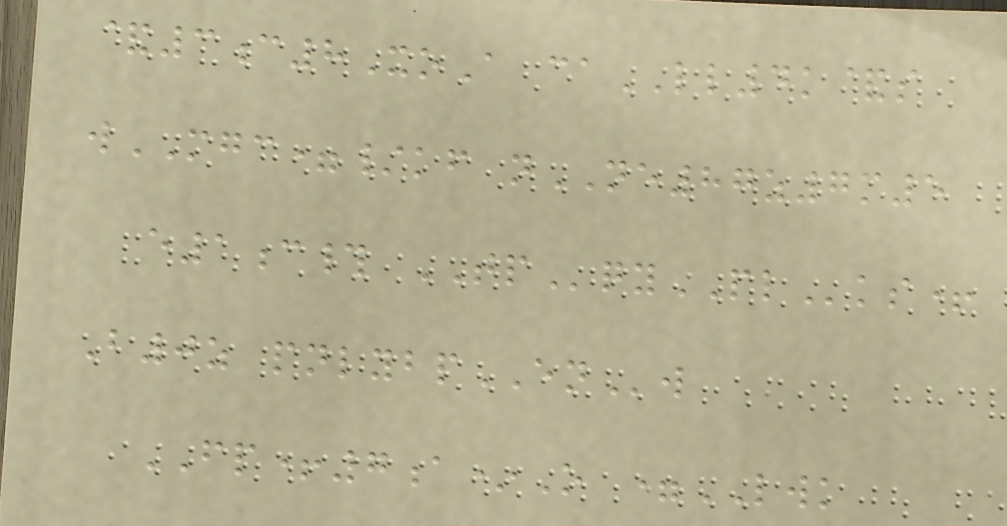&3c8XoA caLL4k&s
wMGC=/kf nNE87z7m5
e1c# TPqyPLks+
B0z pnlybpENw
FP+7a*O =LWK
